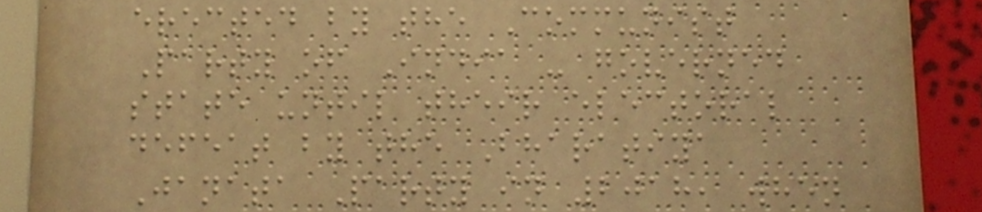erected by the Communist
Party of India - governed
state until their electoral
defeat by the Bharatiya
Janata Party in 2018, when
